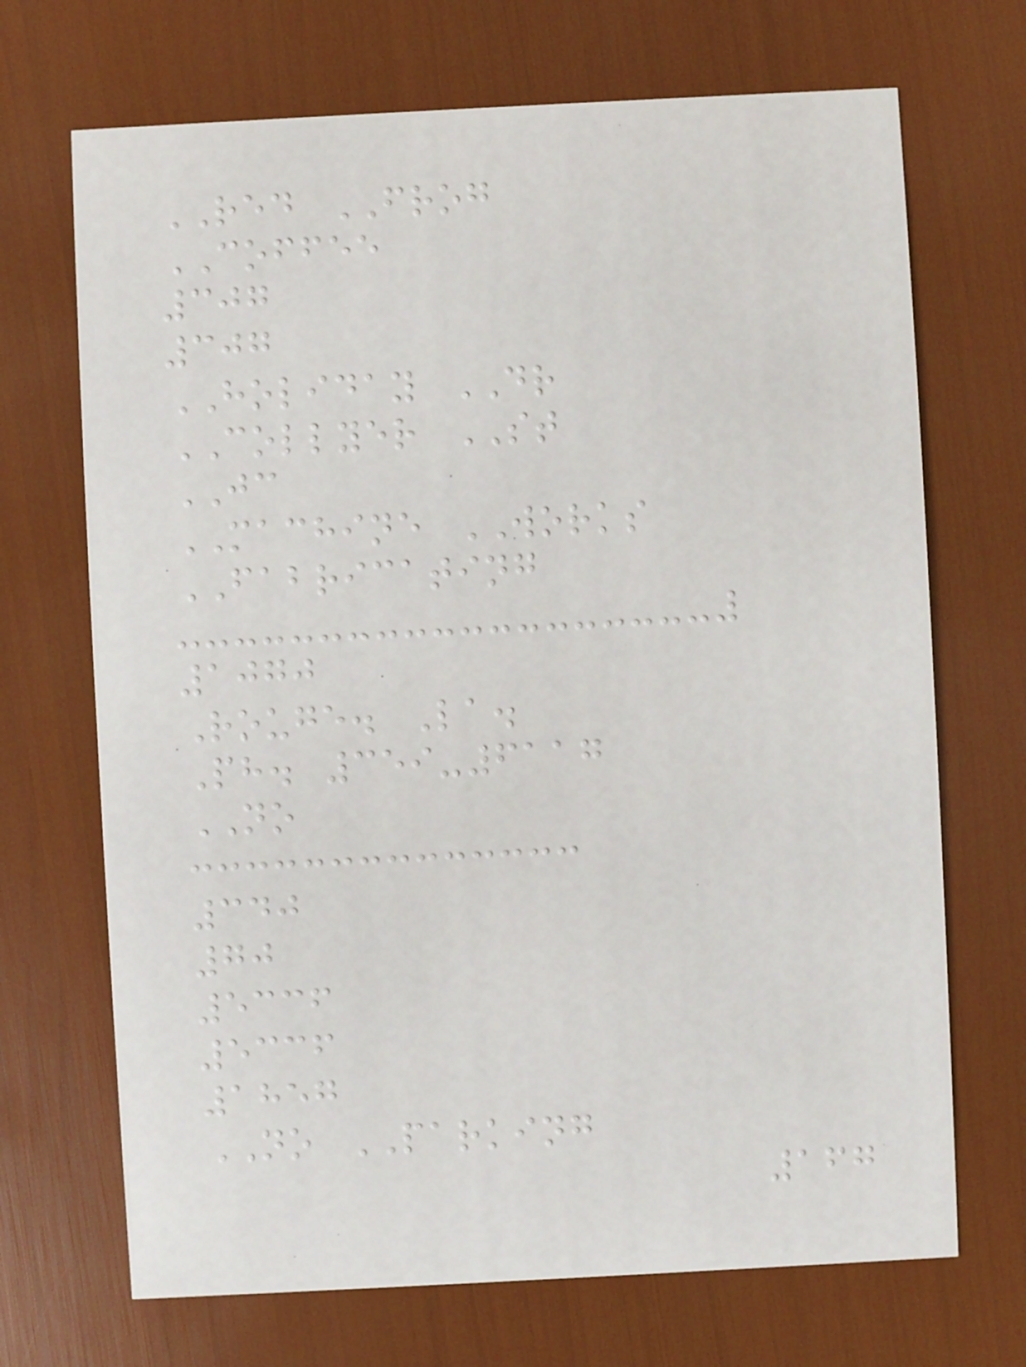RED FROG
COFFEE
307
307
HOLIDAY DR
COLLYER ST
JC
MACHINE WORKS
FABRICATING
1070
Rouge. La.
Ph. 359-6117
NO
340
70
5336
5336
1857
NO PARKING
167
